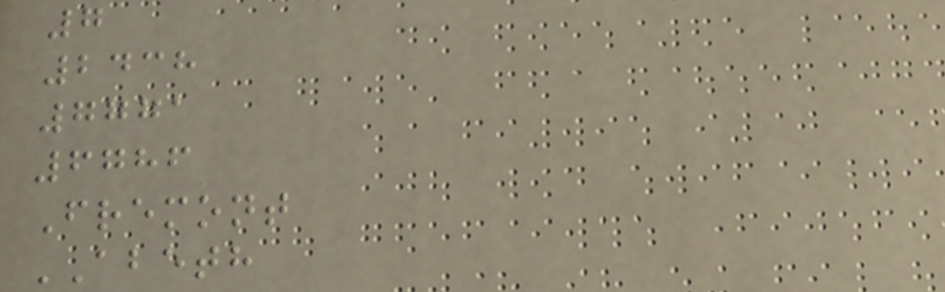7
2438
7771
6786
Fremont
ABETH
